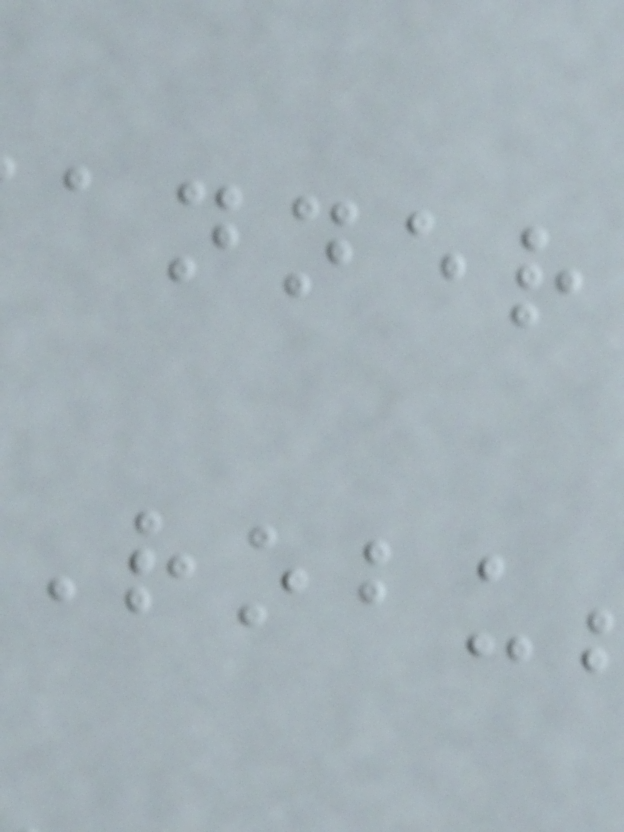anner
Robu
